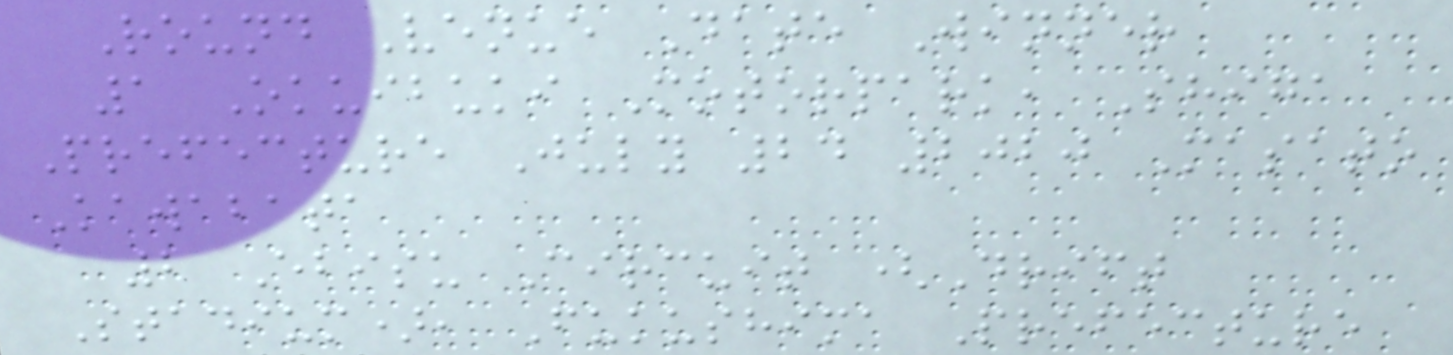Round Venue Date Winner
1 Okuibuki Motorpark, Shiga
Prefecture July 24 2020 Masato
Kawabata
2 Ebisu Circuit (Drift
Stadium), Fukushima Prefecture
